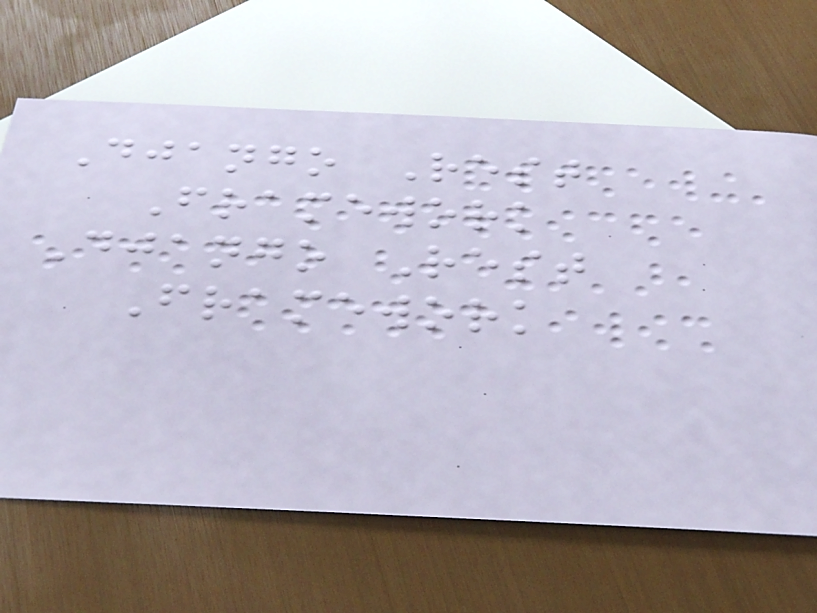Django Rest
Framework
Django Rest
Framework
